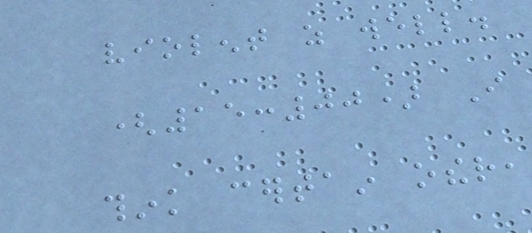violent as well.
(15:00) I
think certain other,
